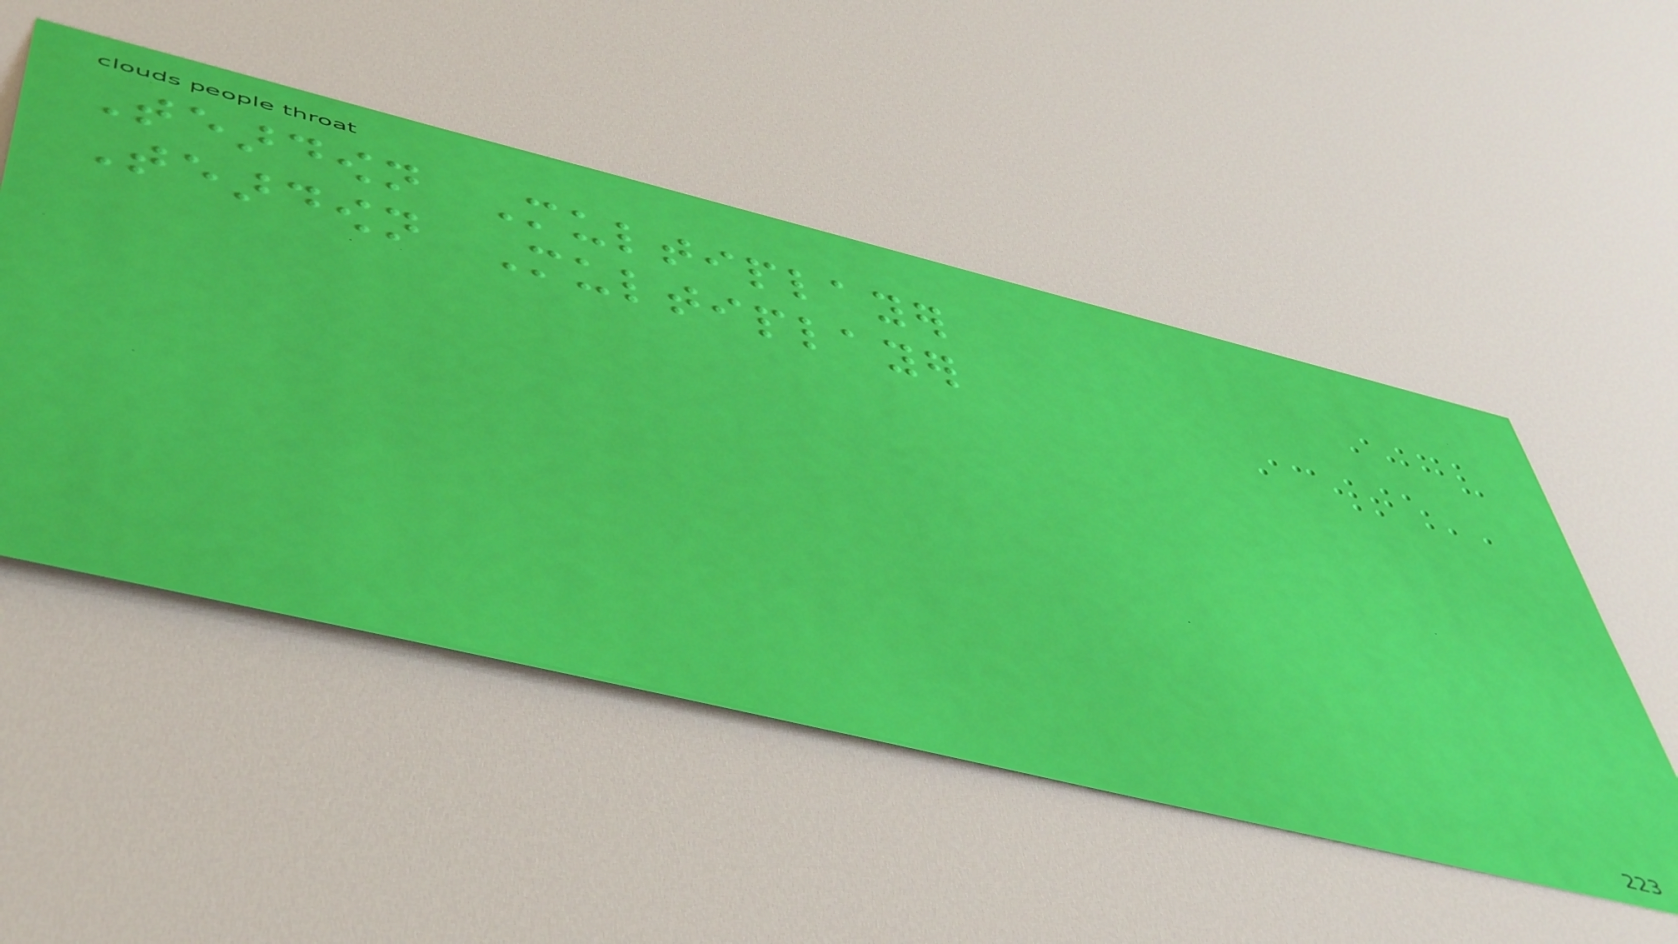Teardown Multiplayer
Teardown Multiplayer
